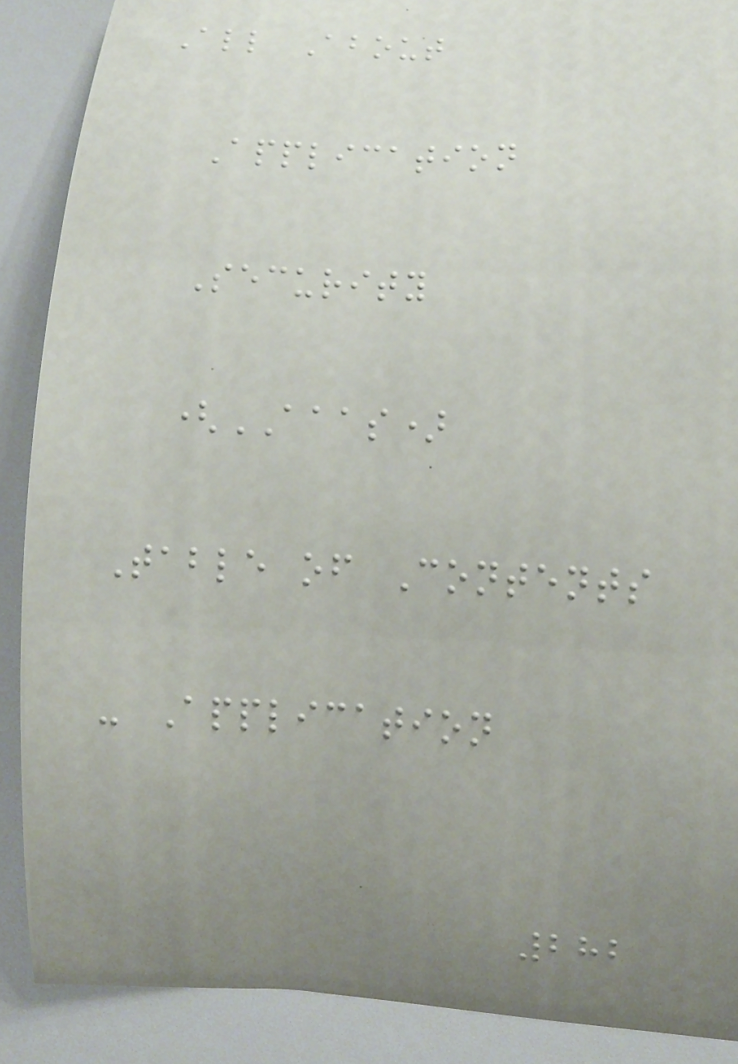All About
Application
Security
(AAAS)
Table of Contents
- Application
282
